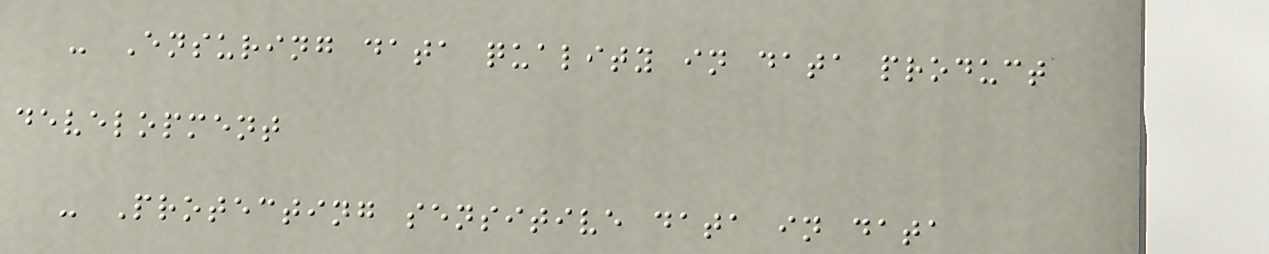- Ensuring data quality in data product
development
- Protecting sensitive data in data
